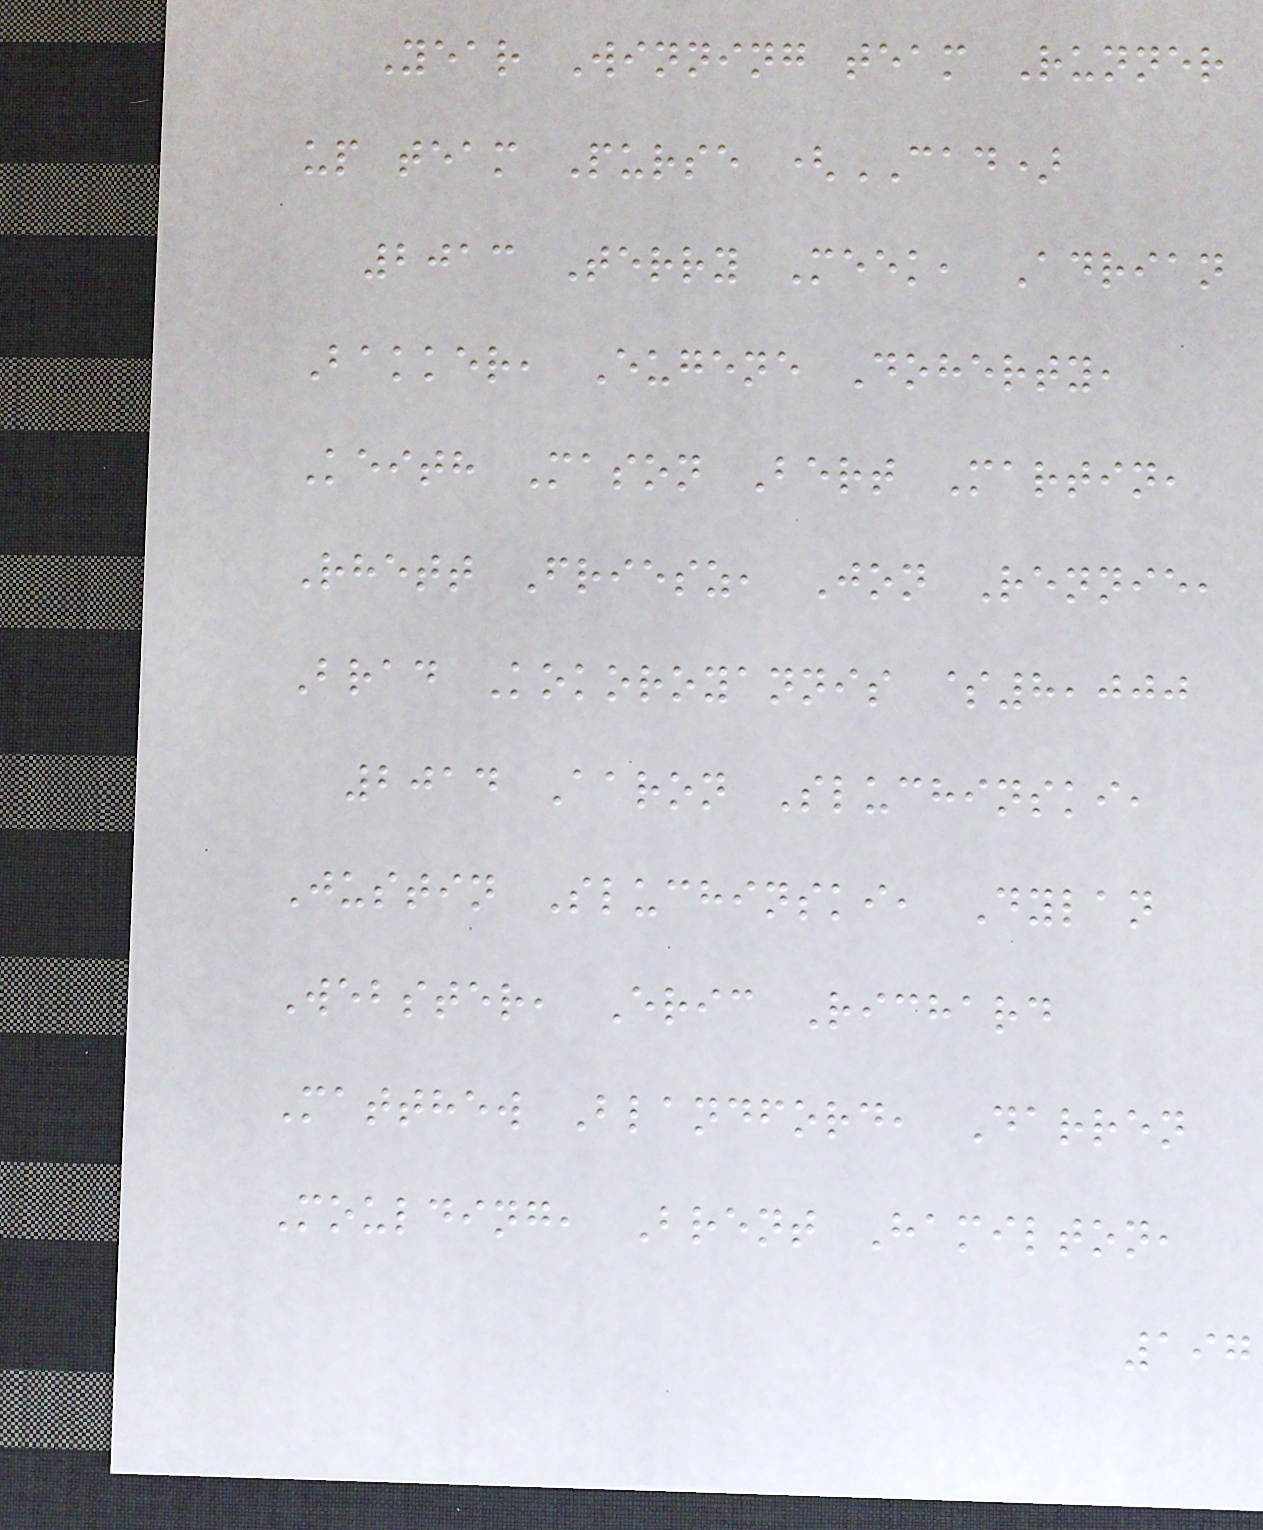Year Winning team Runner
up team Purse (CAD)
2013 Terry Meek, Adrian
Bakker, Eugene Doherty,
Keith Mason Bert Martin,
Rhett Friesz, Jon Rennie,
Brad Kokoroyannis $8,000
2014 Aaron Sluchinski,
Justin Sluchinski, Dylan
Webster, Eric Richard
Matthew Blandford, Darren
Moulding, Brent Hamilton,
197
